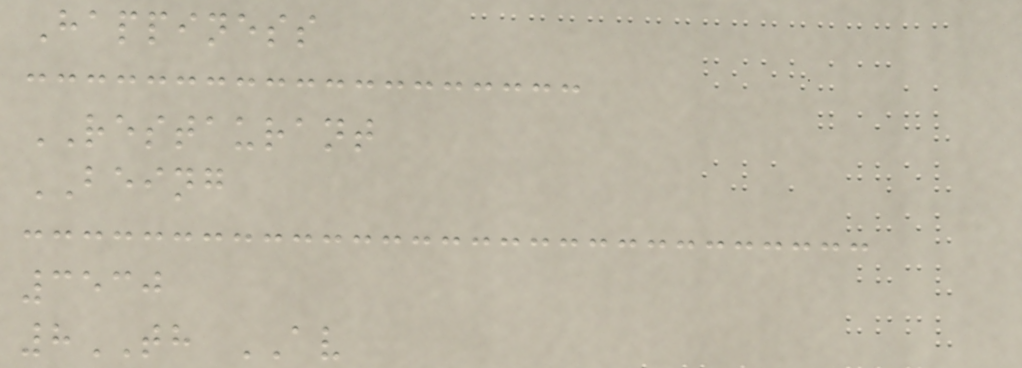Happiness
RESTAURANT
BEING
3530
8TH AV
